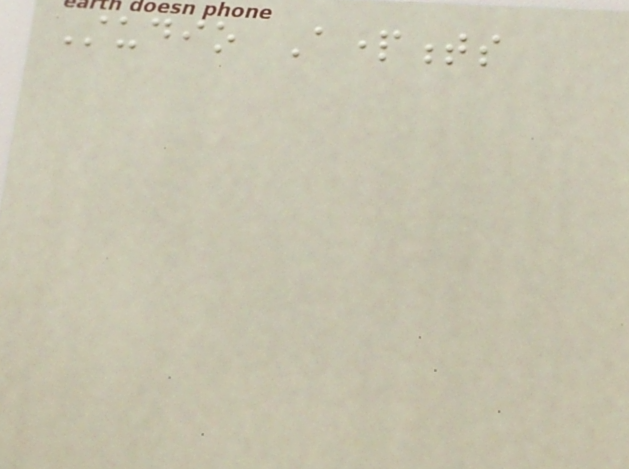Studio Apartments
